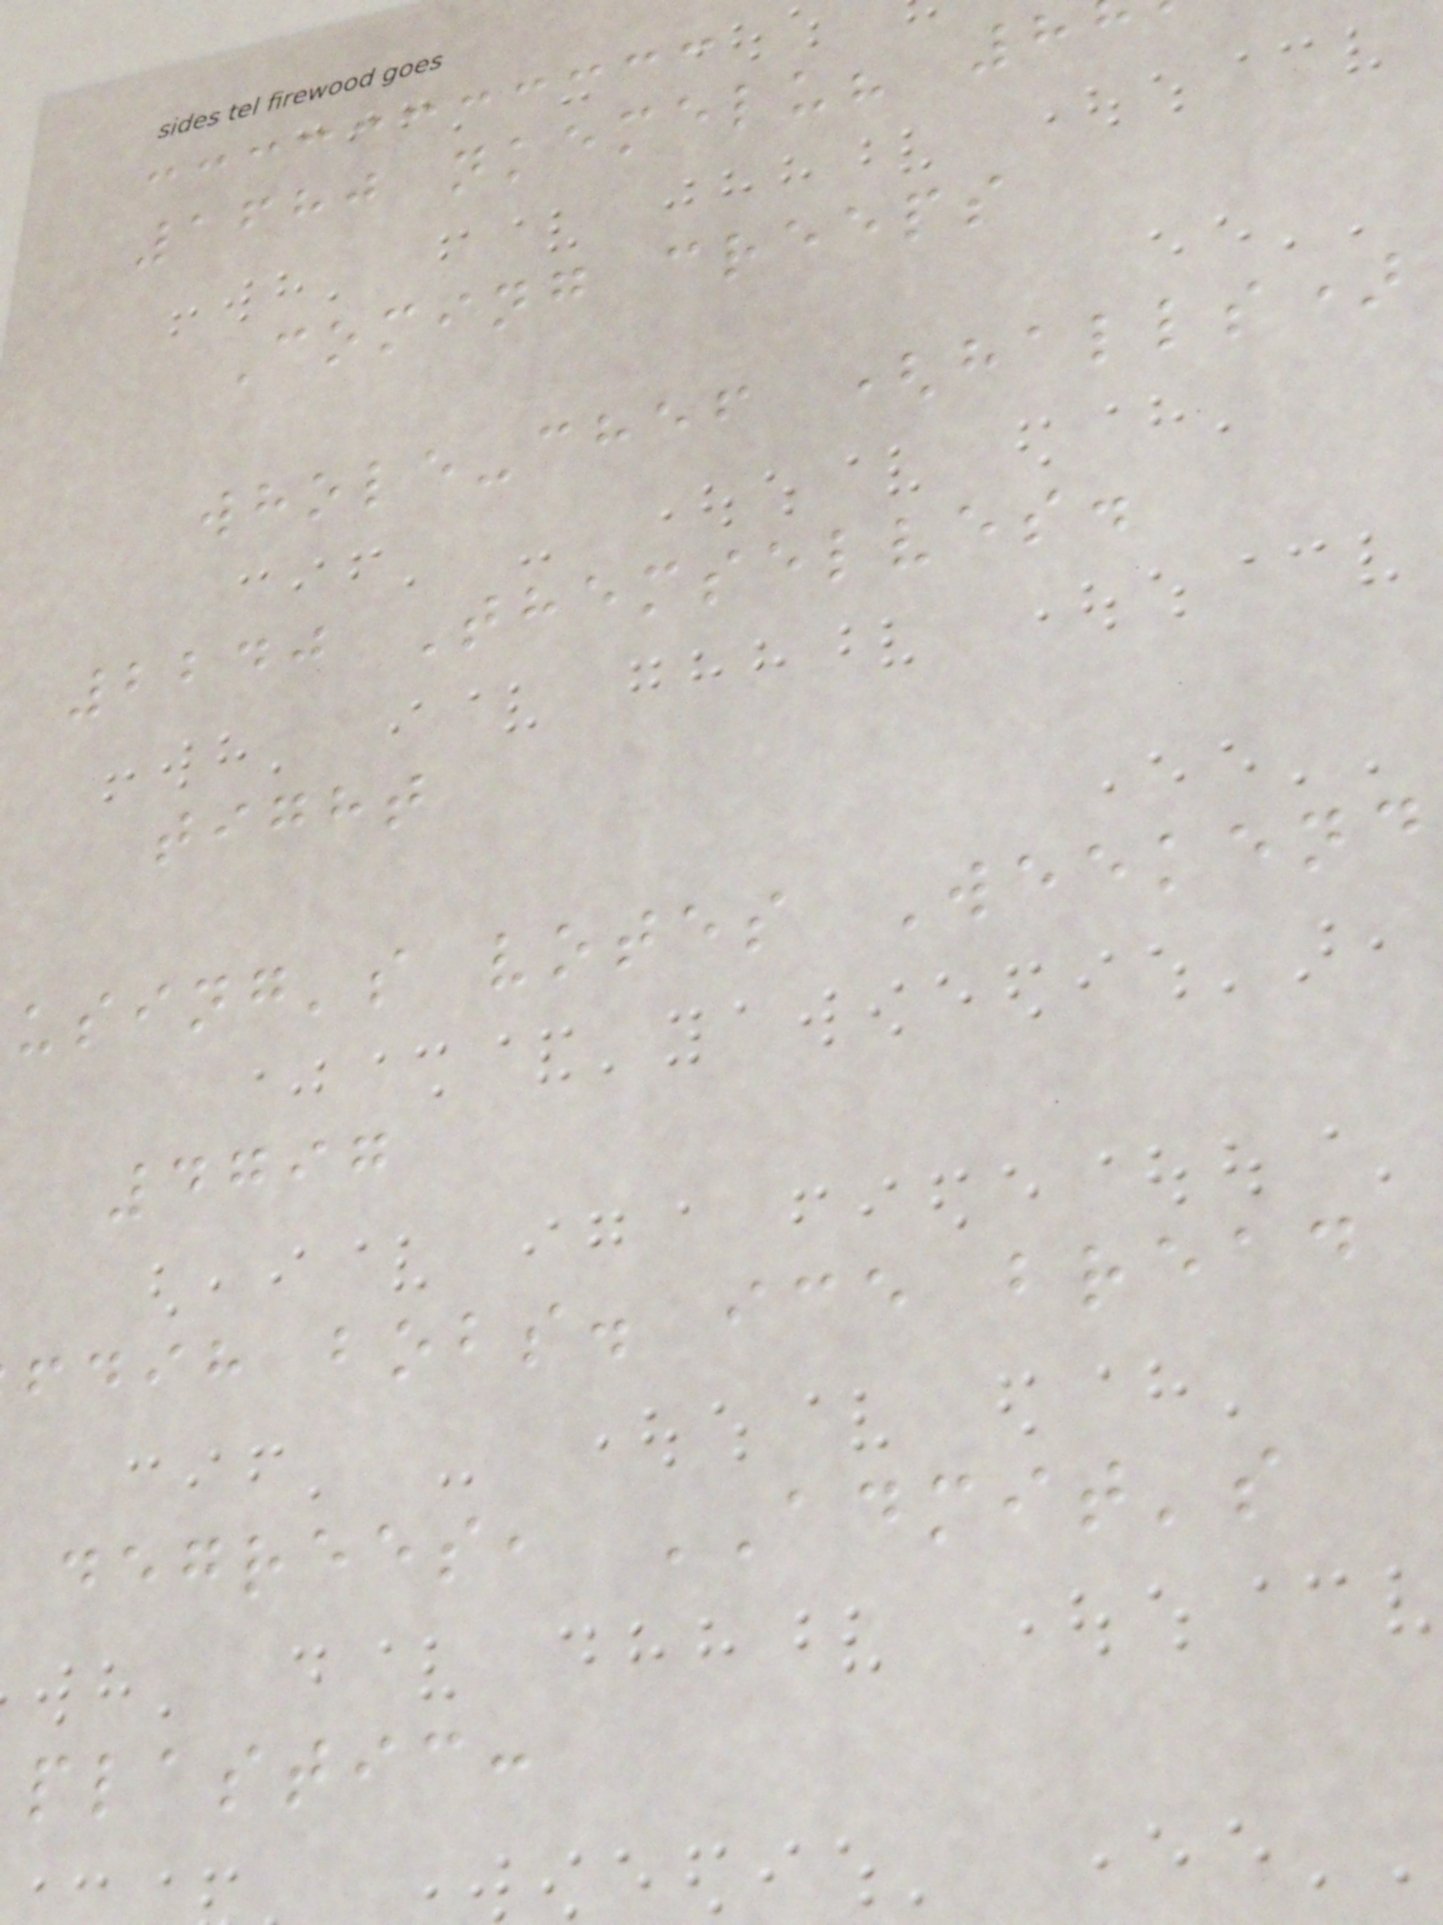1680 nkemelu? 8
Coming creeps
whole-chef (halls)
2240 Themselves.
tight
using's votes Weekend
4797
fdih bobs. ice bread
degrees, ADMIT's
plastic:
